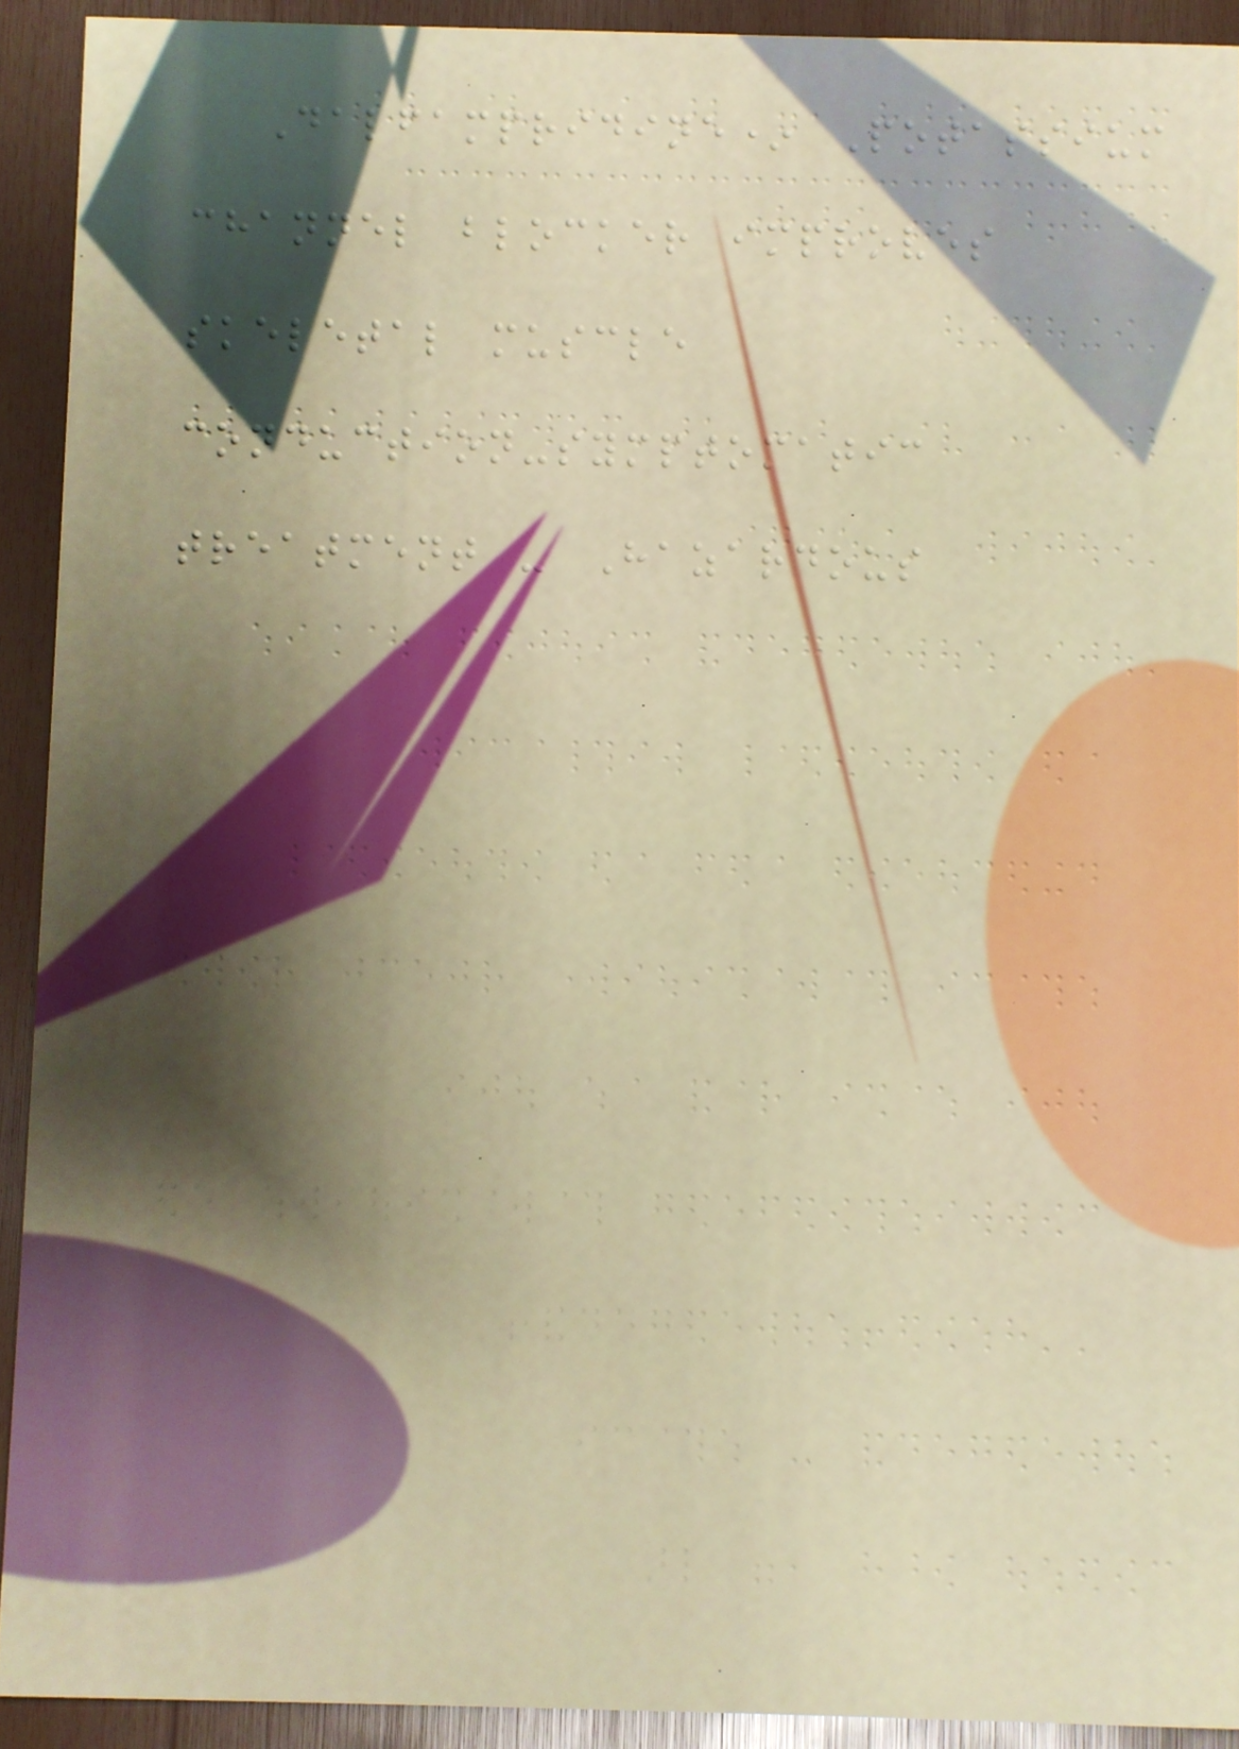Dalfampridine* Potassium
channel blocker improves
skeletal muscle
conduction-symptomatic
treatment - Hazardous
